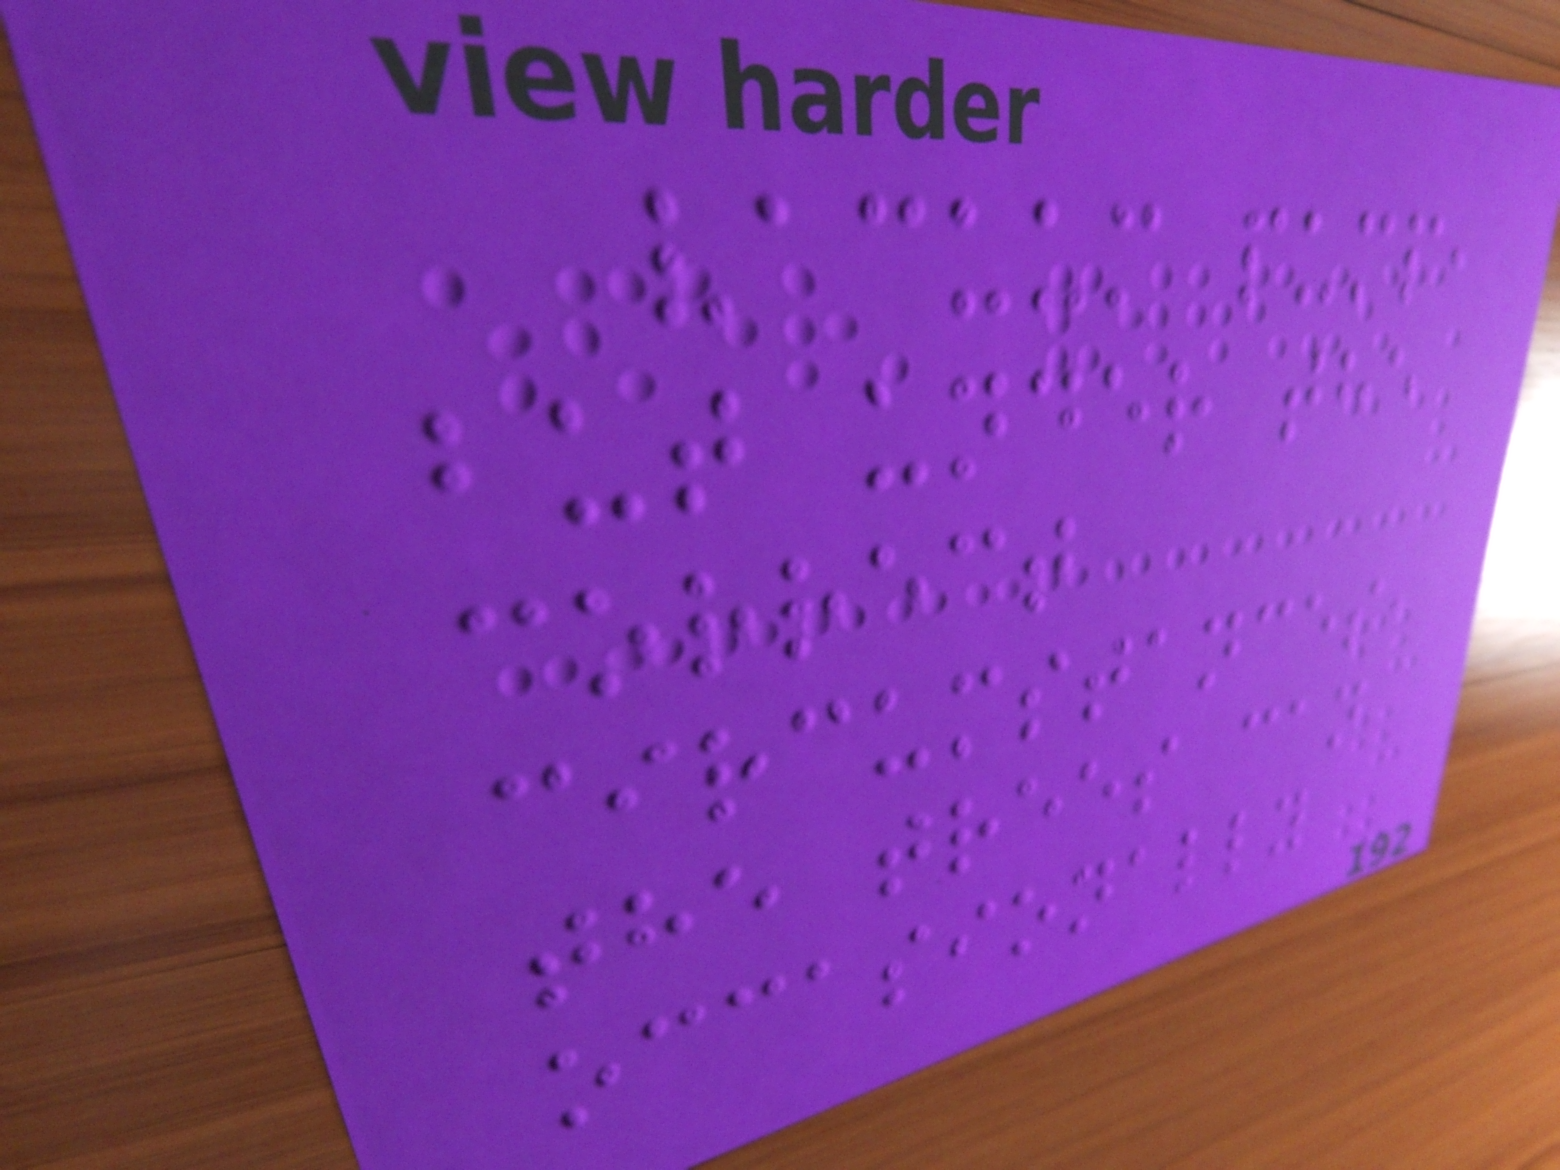vacuum pump,
but under the
correct
circumstances,
the trees can
occasionally
